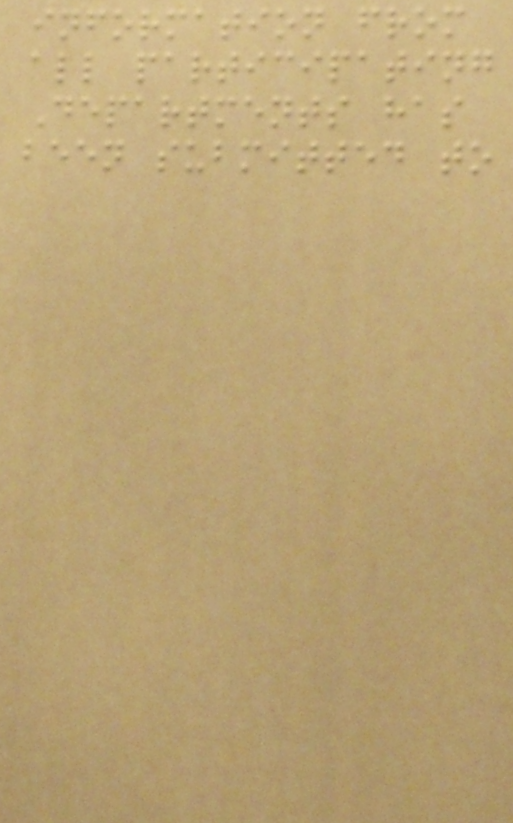information from
all participating
Departments has
been submitted to
